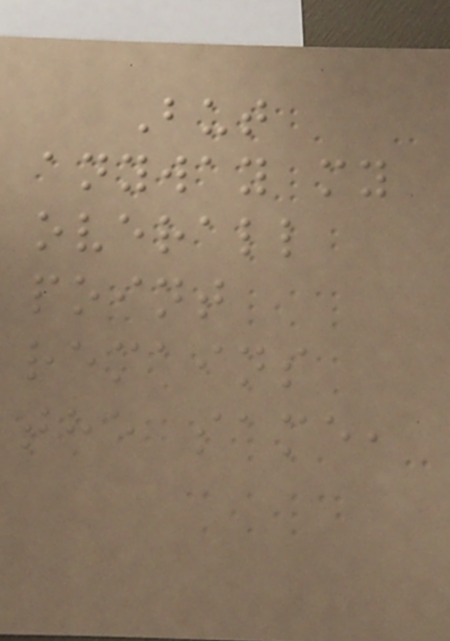But
anyway my
overall
point
remains
the same,
